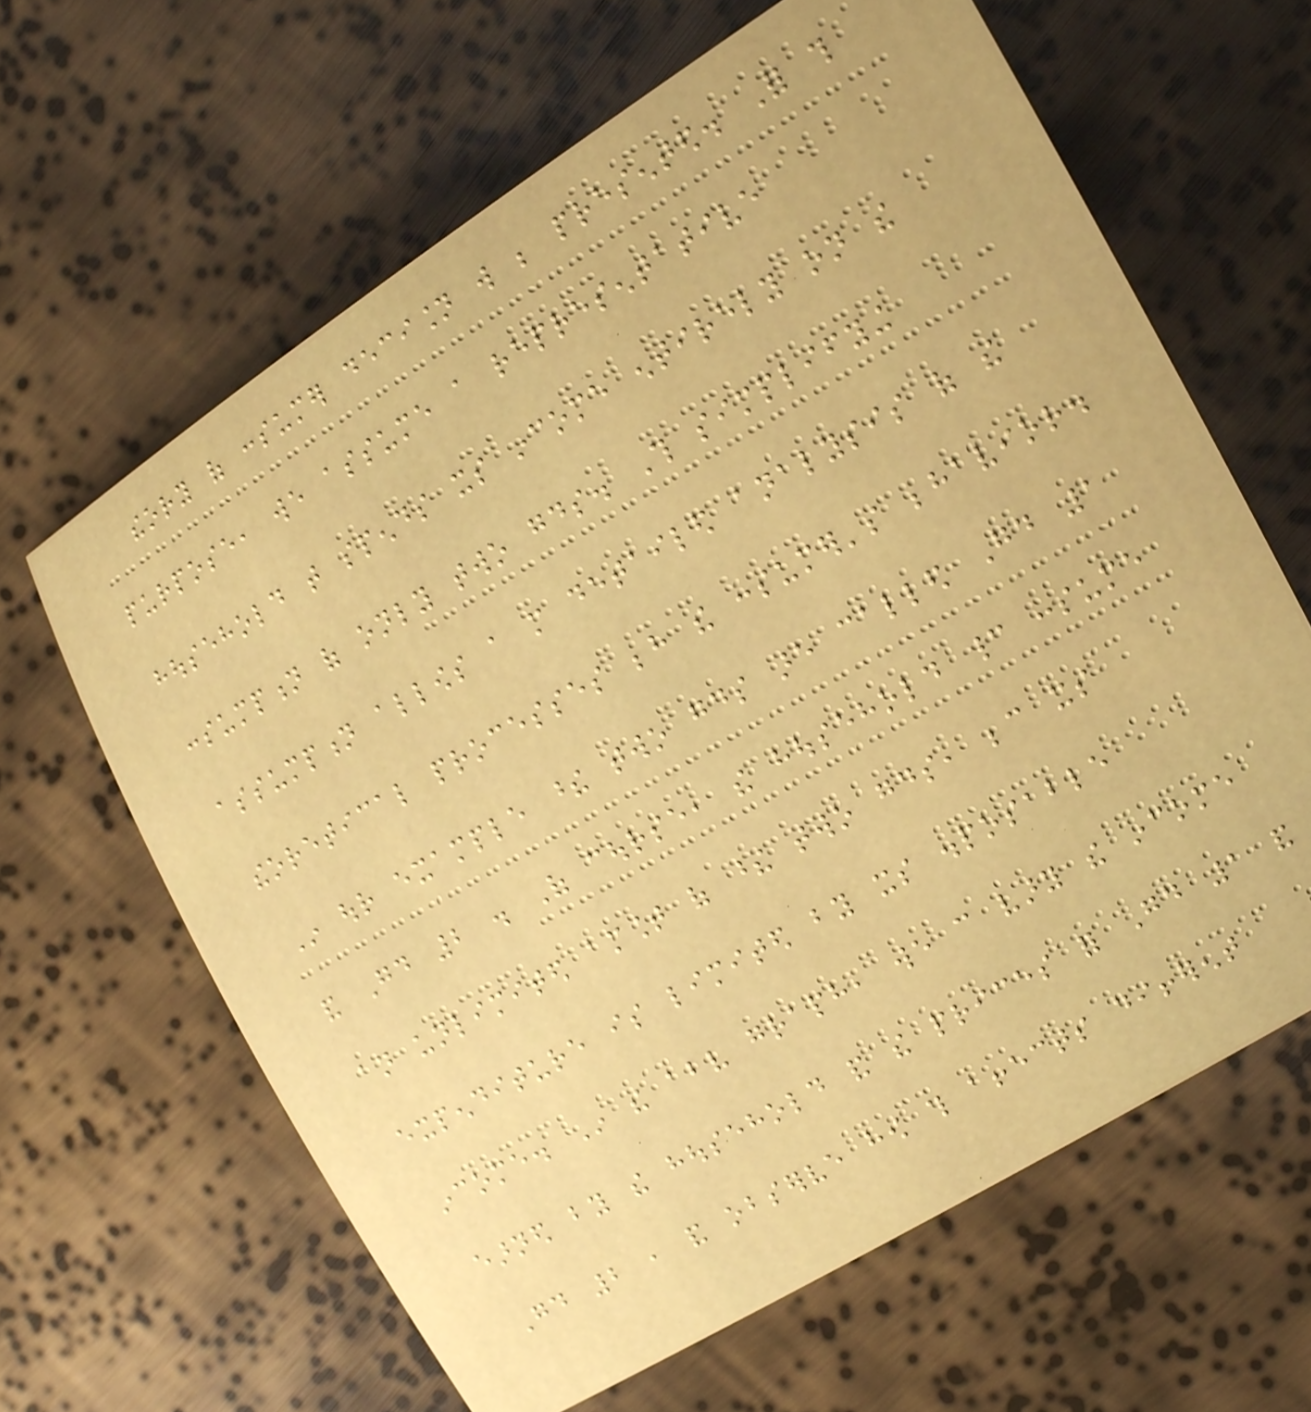theory of consumer decision will be presented. For this
purpose, we assume a representative
household that spends its income entirely on the
consumption of only two goods. This simplifying
assumption allows a more detailed analysis of the
theoretical processes behind the consumer's behavior.
In our example these two goods are called Good 1
and Good 2 . Of course, the household cannot consume
an unlimited amount of these two goods, because its
expenditure is limited by its disposable
income. In the above graph, we can vary the income
earned by the household and the prices for Good 1 and
Good 2 , and observe how this affects different
